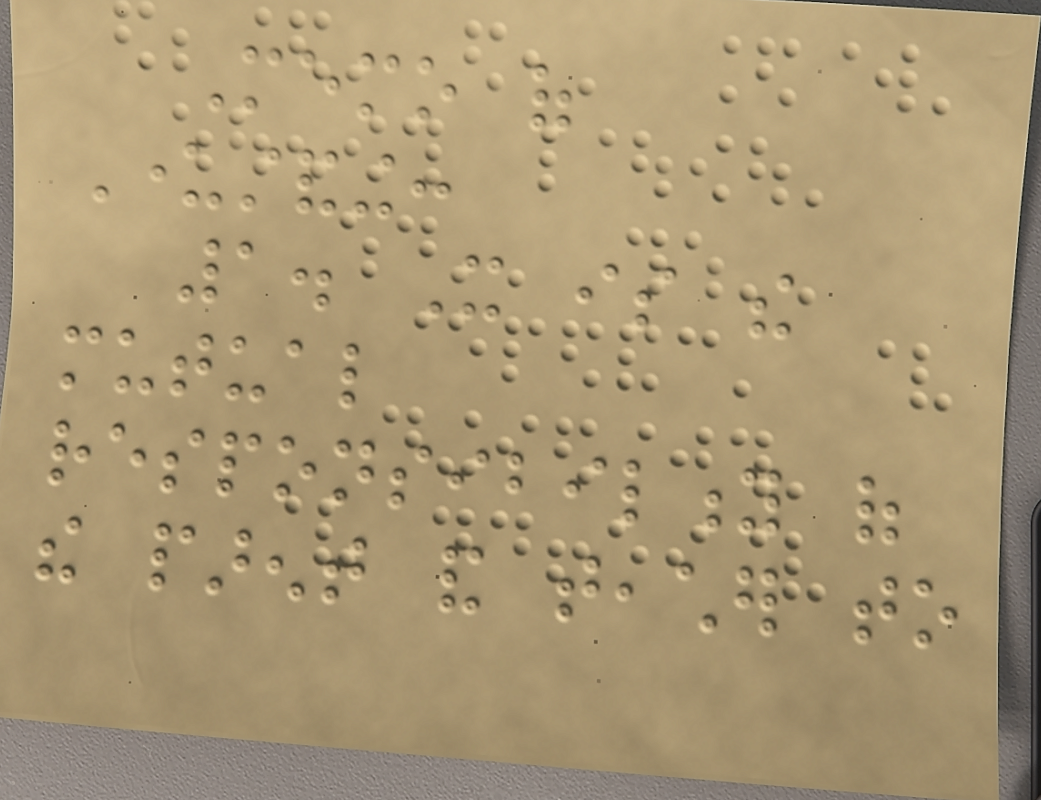Memo of
Understanding:
1. It is the
mutual
responsibility of
the parent and teacher to
